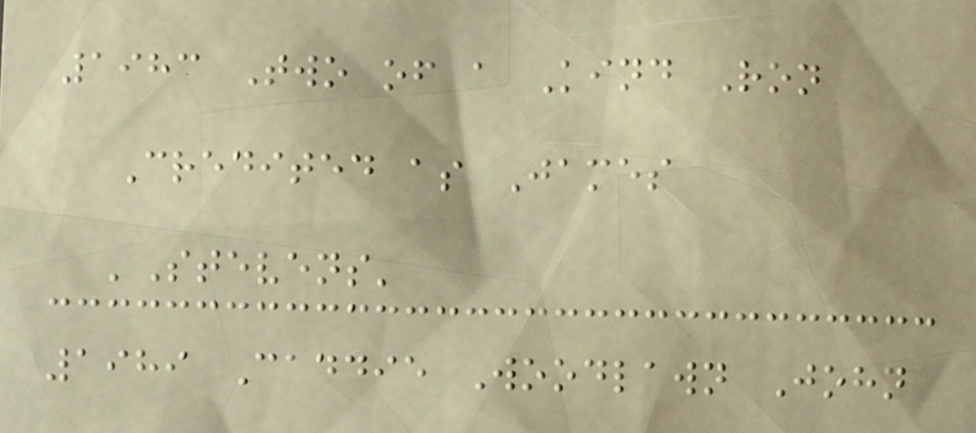1983 Two of a Kind Ron
Credited as James
'Stevens'
1989 Caddie Woodlawn John
